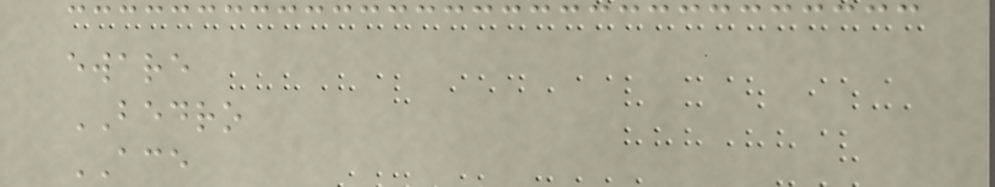eware
BEDRO
ACE
